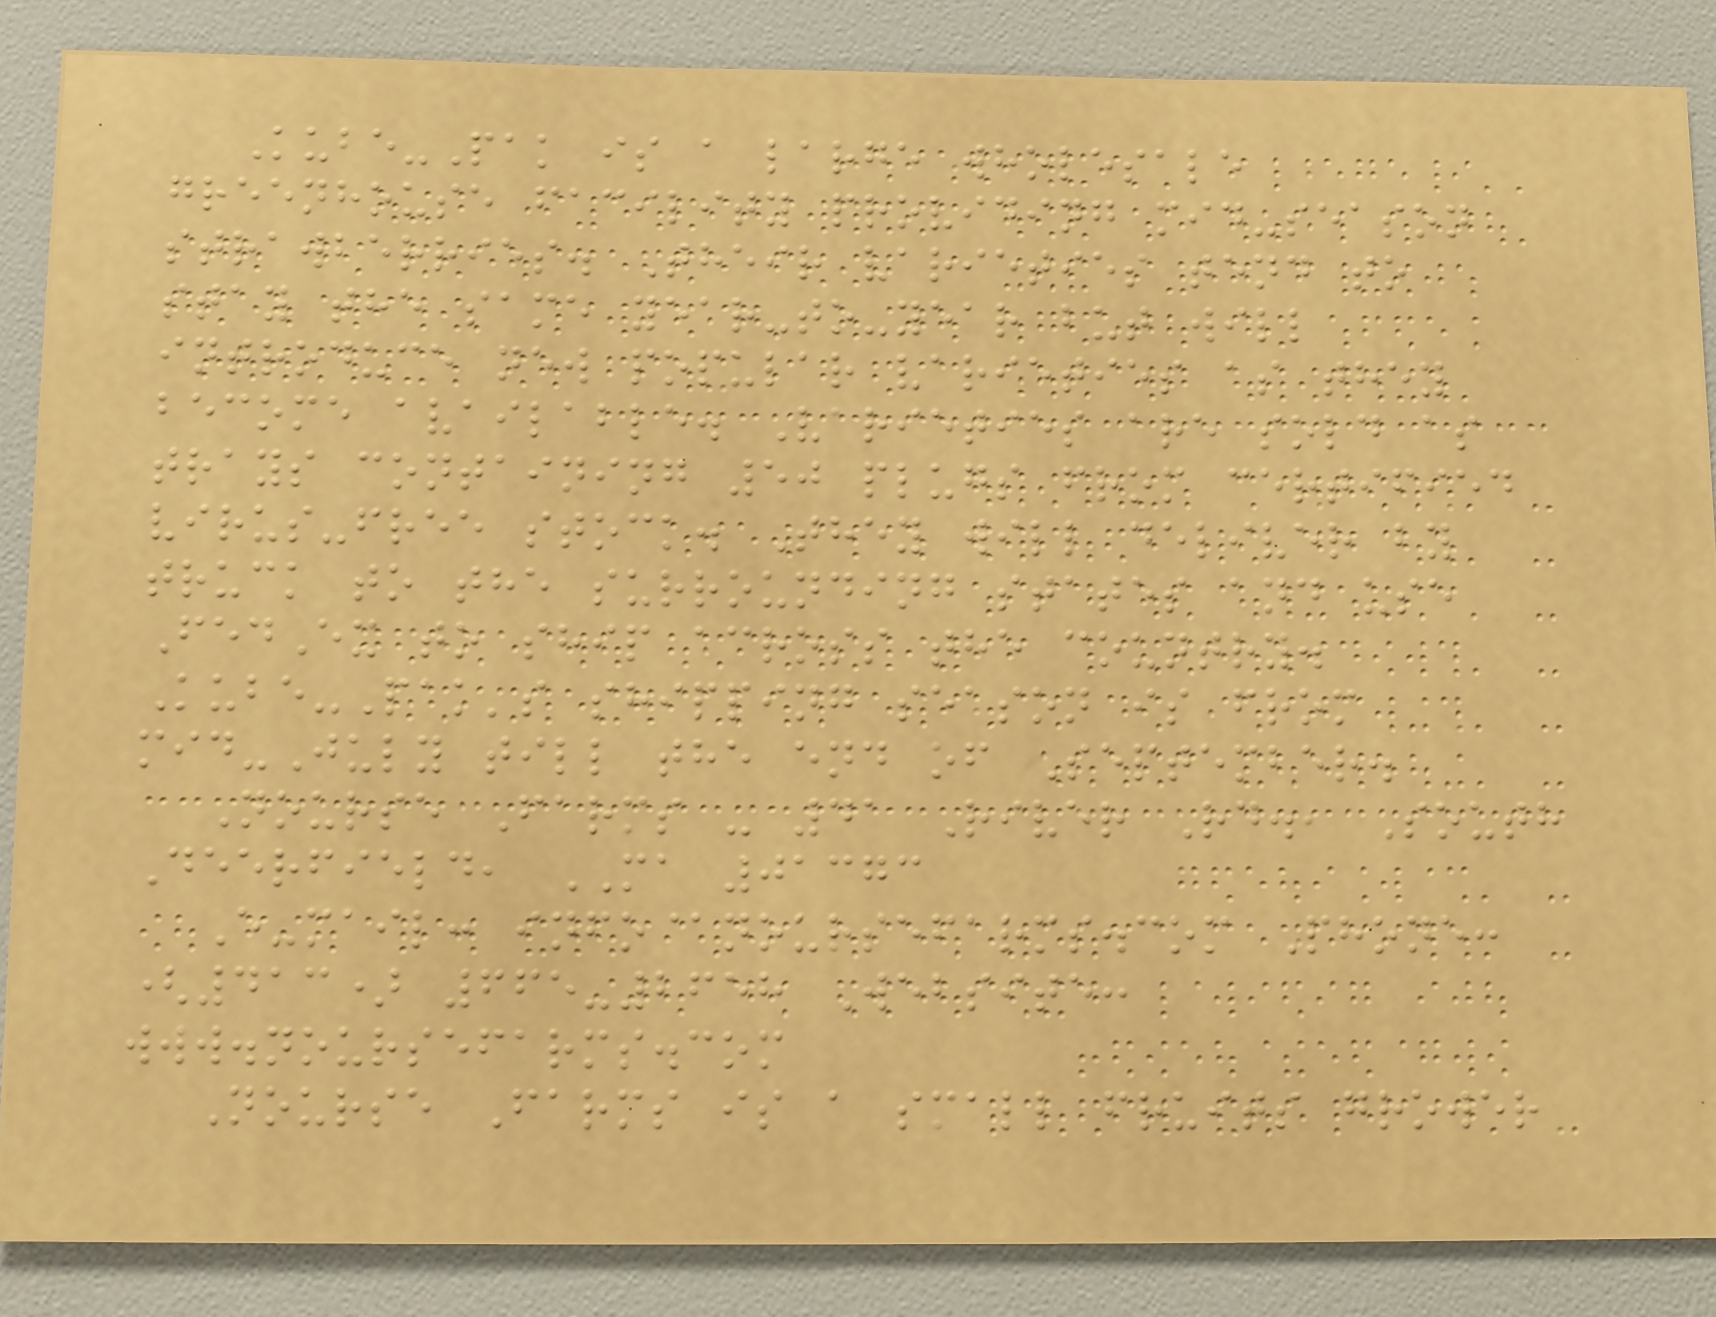Kube-Pak is a large wholesale
greenhouse facility providing mid-season
strawberries. Their varieties tend to
stay the same year-to-year but will
introduce new popular varieties as they
become available. Varieties are sold as
trays containing 50 plugs from certified
virus-free stock. They will deliver by
truck to the surrounding states and use
FedEx to ship across the country.
Kube-Pak's shipping season is from
mid-July till the end of September.
Nourse Farms - 41 River Rd., South
Deerfield, MA 01373
E-mail: info@noursefarms.com Phone:
(413) 665-2658 Website:
www.noursefarms.com
Nourse Farms is a small fruits grower
